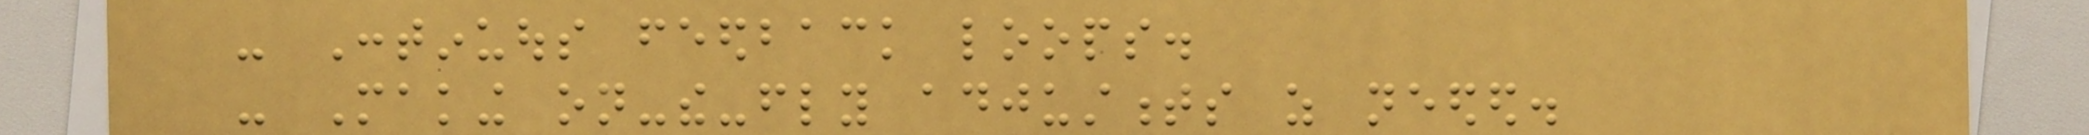- Continuous feedback loops.
- Making on-the-fly adjustments as needed.
